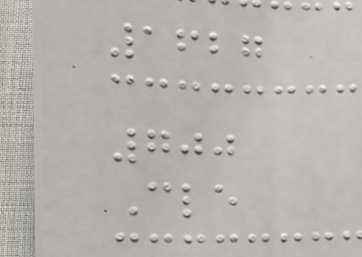1627
700
Cle
